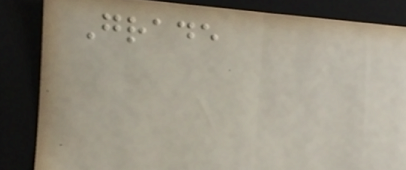Grade
